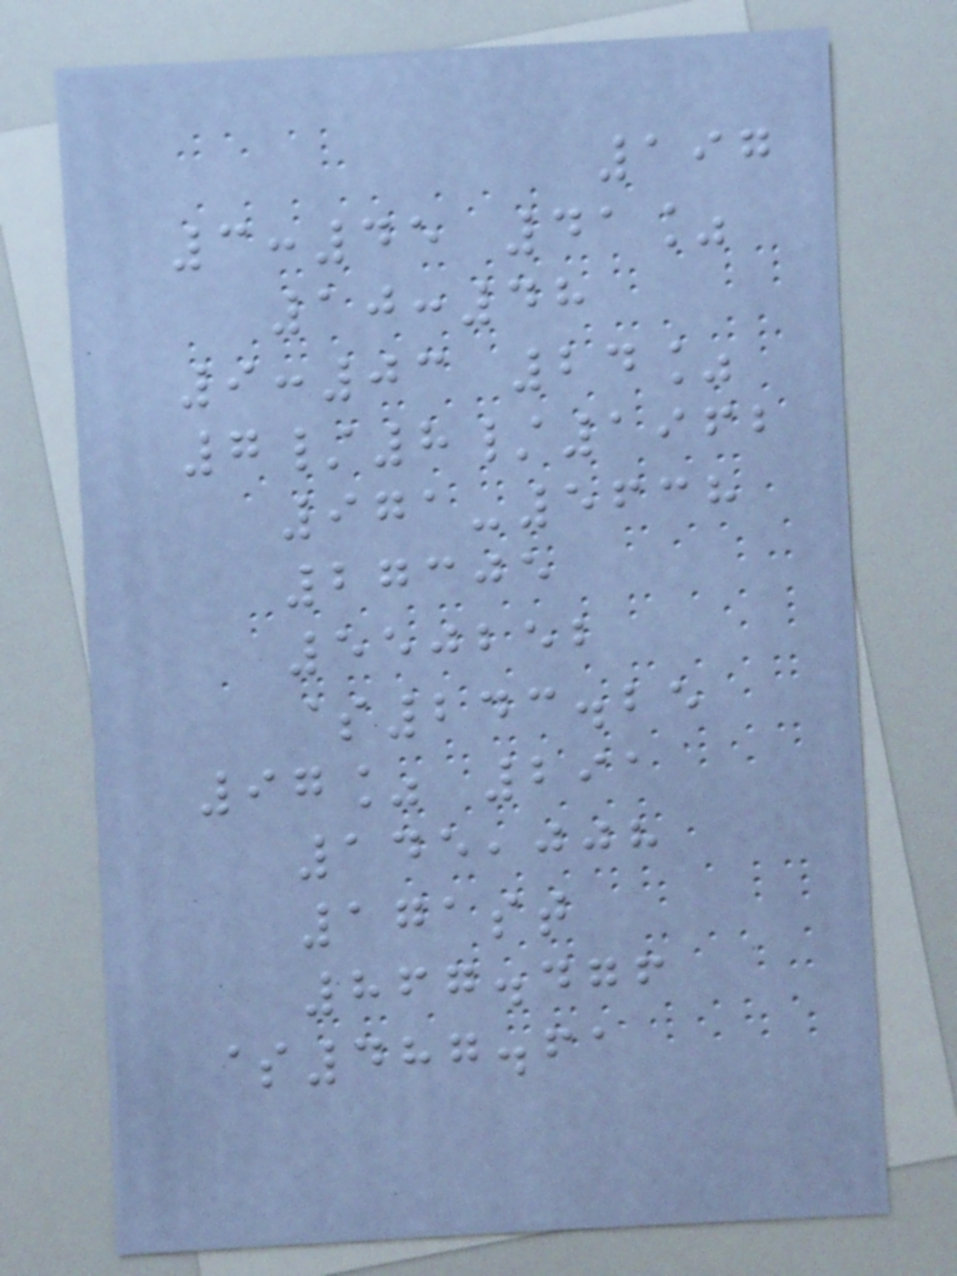197
3:45 41%
10:48
9:03 24%
7/8/1962
971-5638
27305
550252
$243.25
97% 291
145,008
171st
867.476
$487.61
